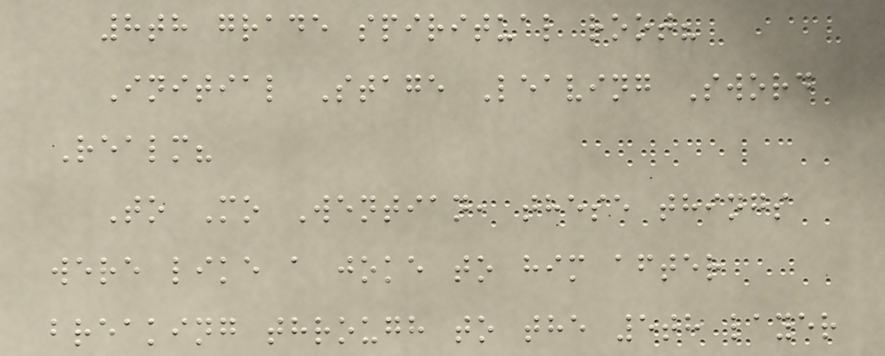8th grade spiritual root?
Initial Stage Leaving Sword
Realm?
To Mo Wentian, these things
were like a joke to him after
breaking through to the 5th layer
